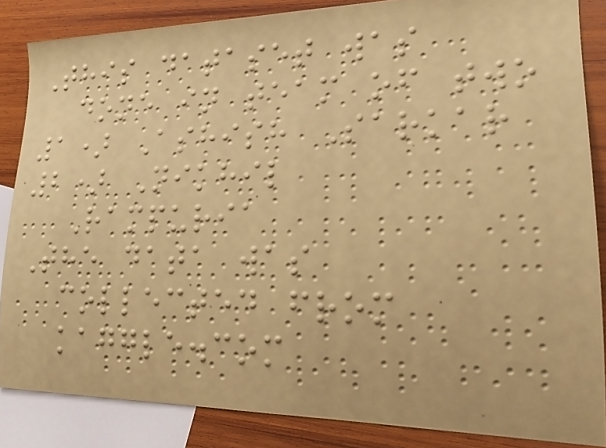This dataset was
done in team of two
1) Ashish Sarkar
2) Nikhil
Rampuria
The data was
collected from
kaggle.com
